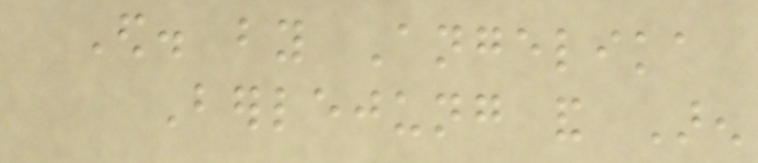Ed. by Angelika
Berlejung and Aren
